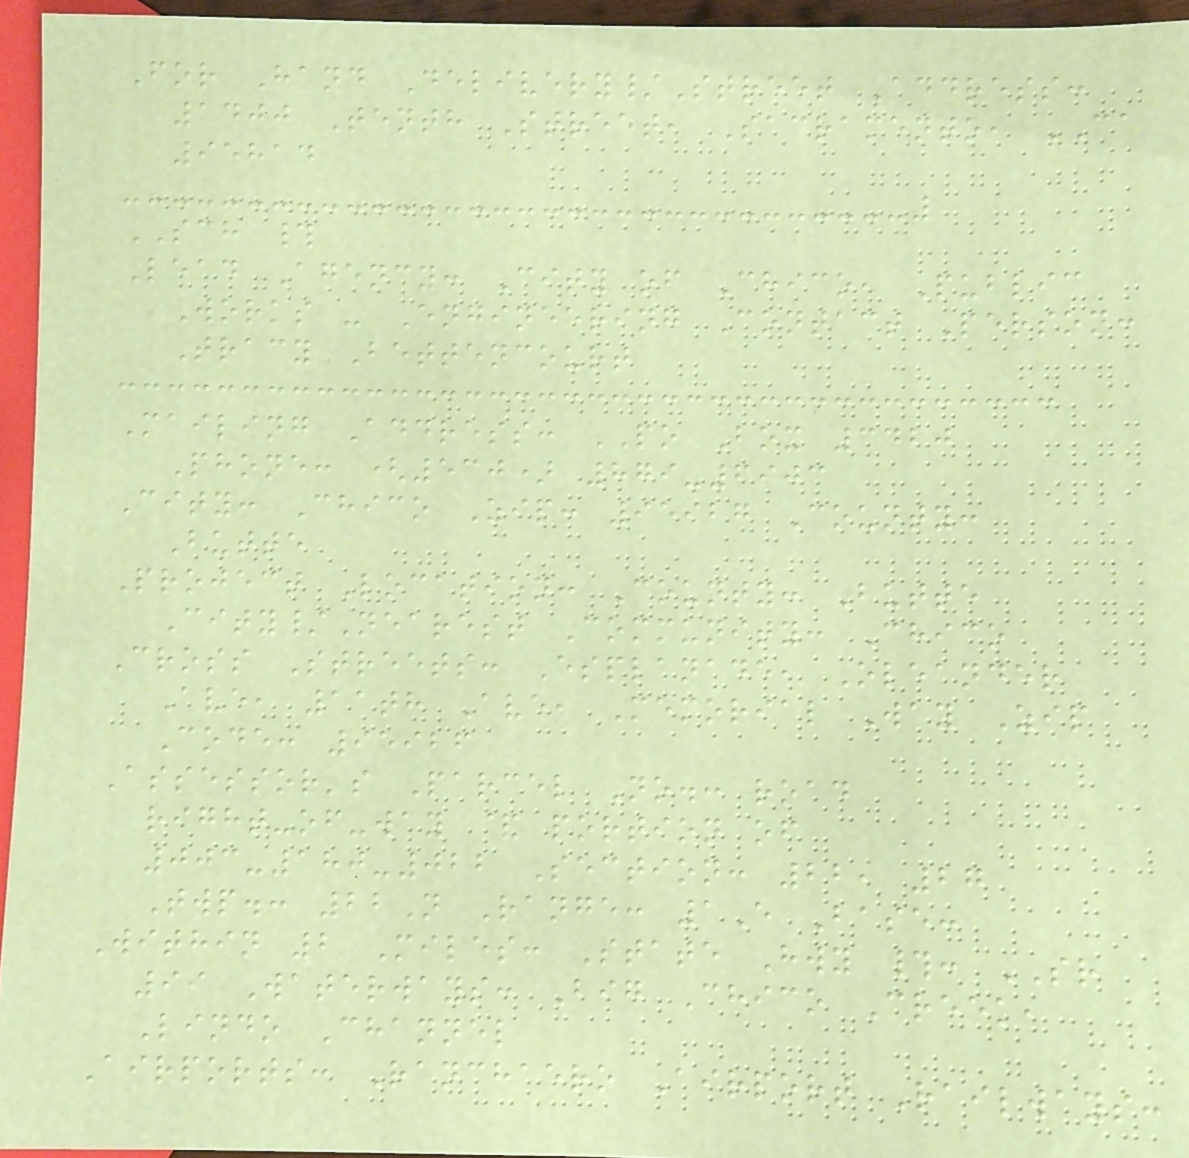For Hand Delivery/Street Address:
1400 Tenth Street, Sacramento, CA
95814
SCH #
Lead Agency: City of Chico, Public
Works - Engineering Contact Person:
Tracy Bettencourt
Mailing Address: PO Box 3420
Phone: (530) 879-6903
City: Chico Zip: 95927 County:
Butte
Project Location: County: Butte
City/Nearest Community: Chico
Cross Streets: Esplanade, Oleander
Ave, 11th Ave, Memorial Way Zip
Code: 95926
Assessor's Parcel No.: road
right-of-way & portion of
003-180-022 Section: 22, 27
Twp.: 22N Range: 1E Base:
Within 2 Miles: State Hwy #: SR
99 Waterways: Big Chico Creek,
Lindo Channel
Airports: Ranchaero Airport Railways:
